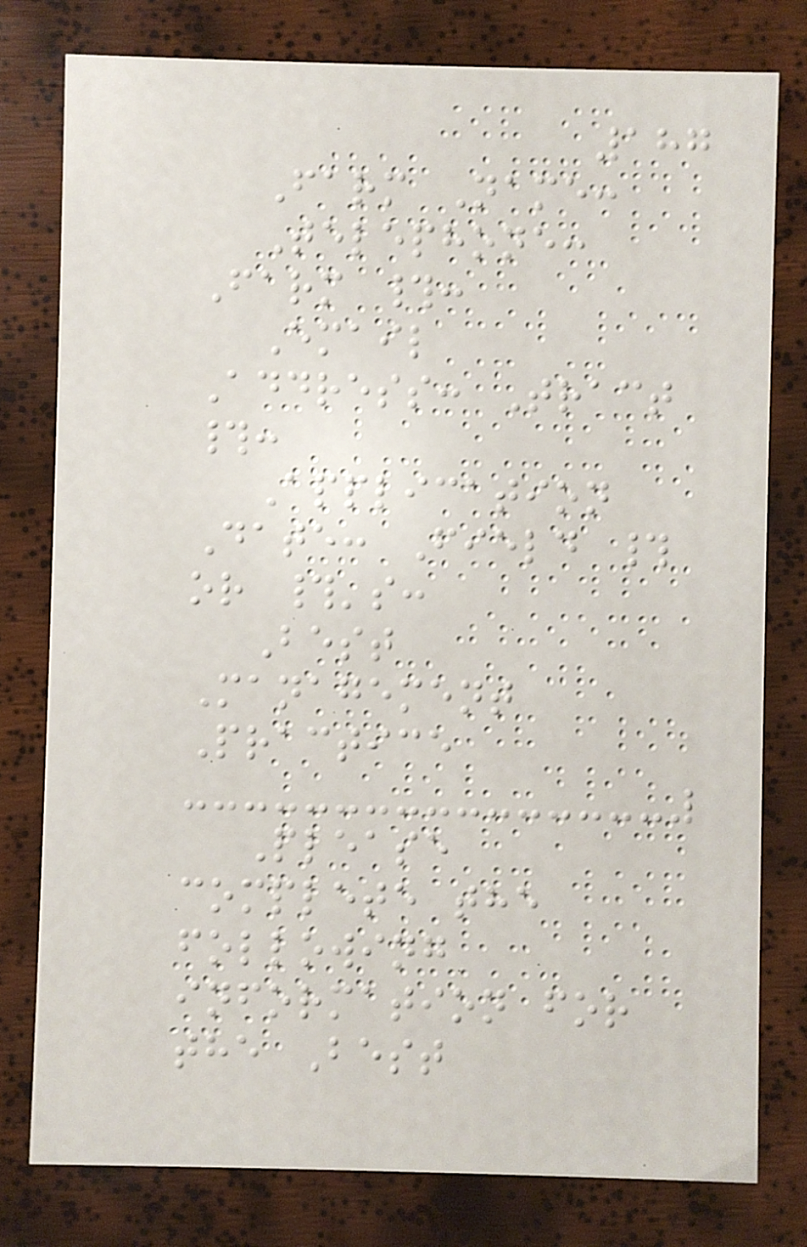187
Farm Name:
Telephone:
Farm #:
Email
Address: Tract
#:
Application
Date: Field #
or #'s:
Best
Management
Practice
Please
complete the
following
information for
the Best
